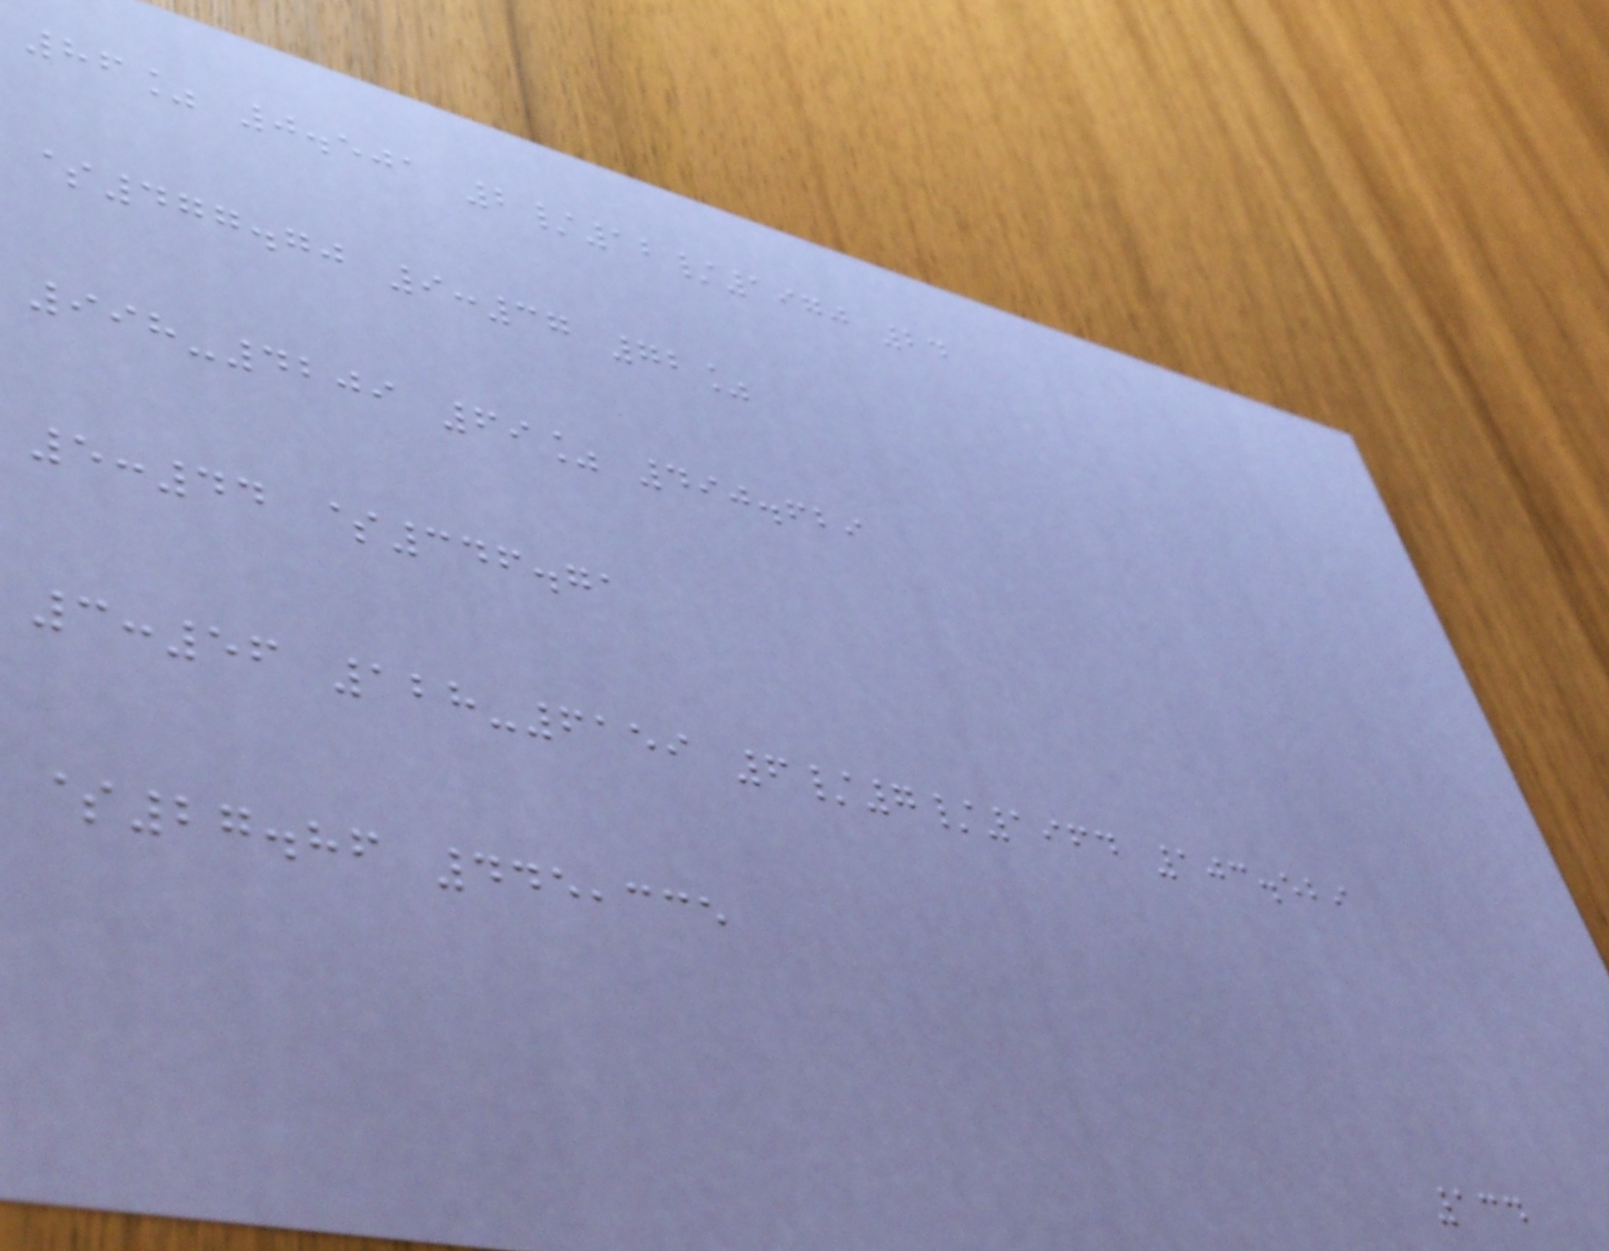86% 0.501 2/12/1970 24
$477.70 9:37 72%
998-4209 69% 490.629
5:44 $346.71
3:56 128-6159 6/7/1964 103.529
$27.86 445,335
134
